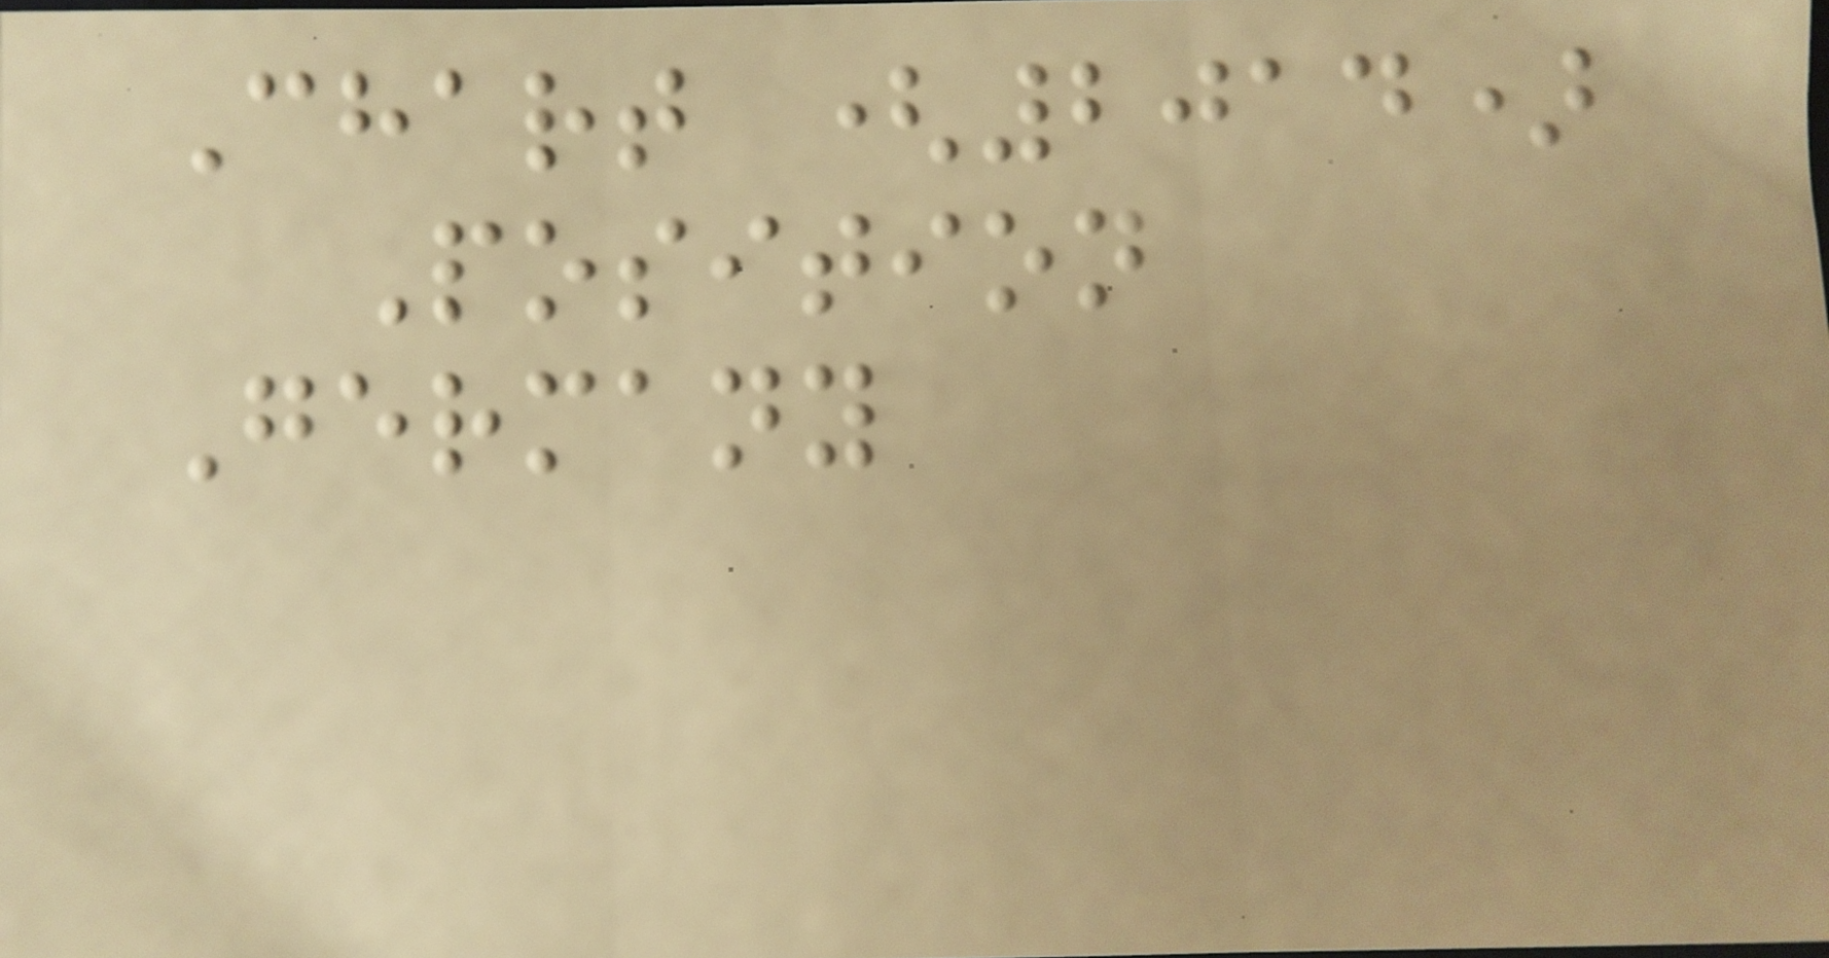Chart (2014)
Position
Germany
